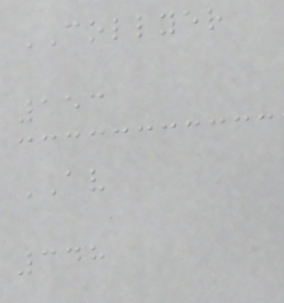COLLYER
153
AV
348
